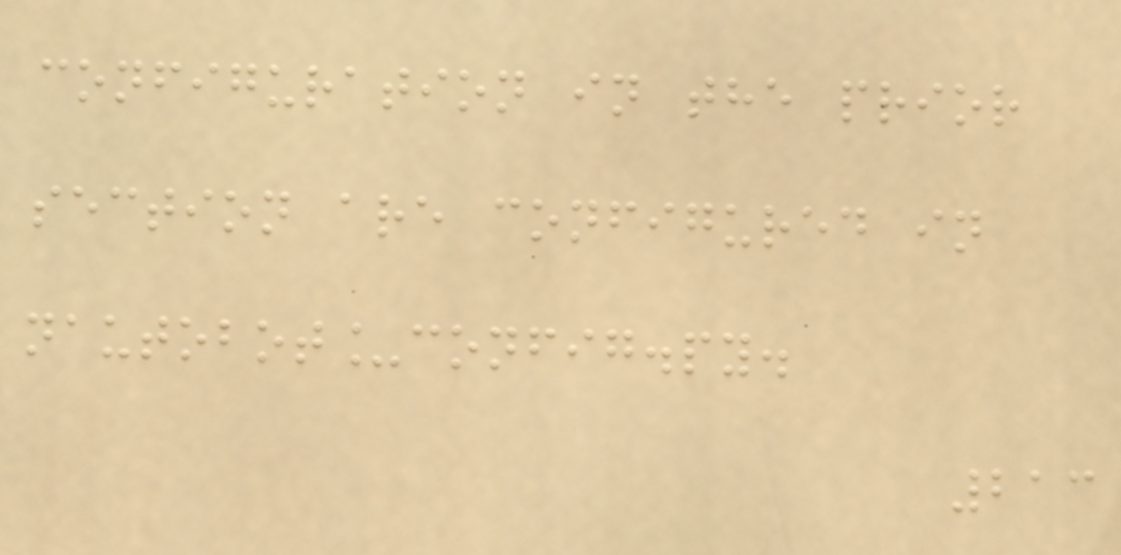configuration in the prior
section are configured in
nautobot_config.py.
213
